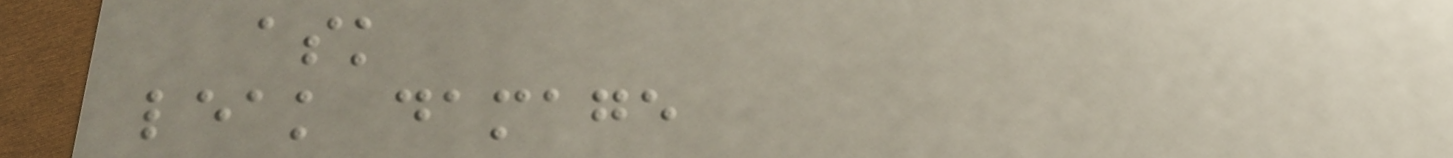ask
leak damage
